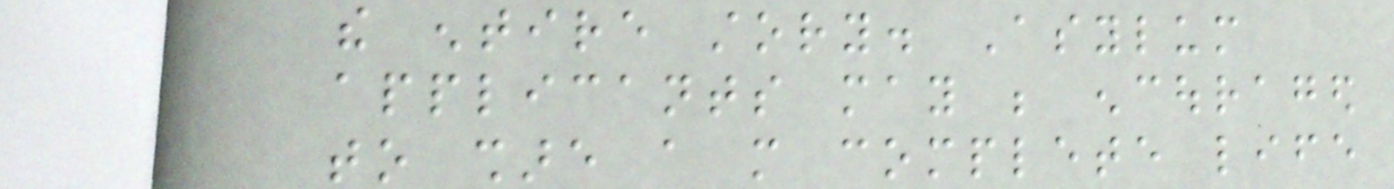the entire story. Asylum
applicants may be encouraged
to share a more complete life
